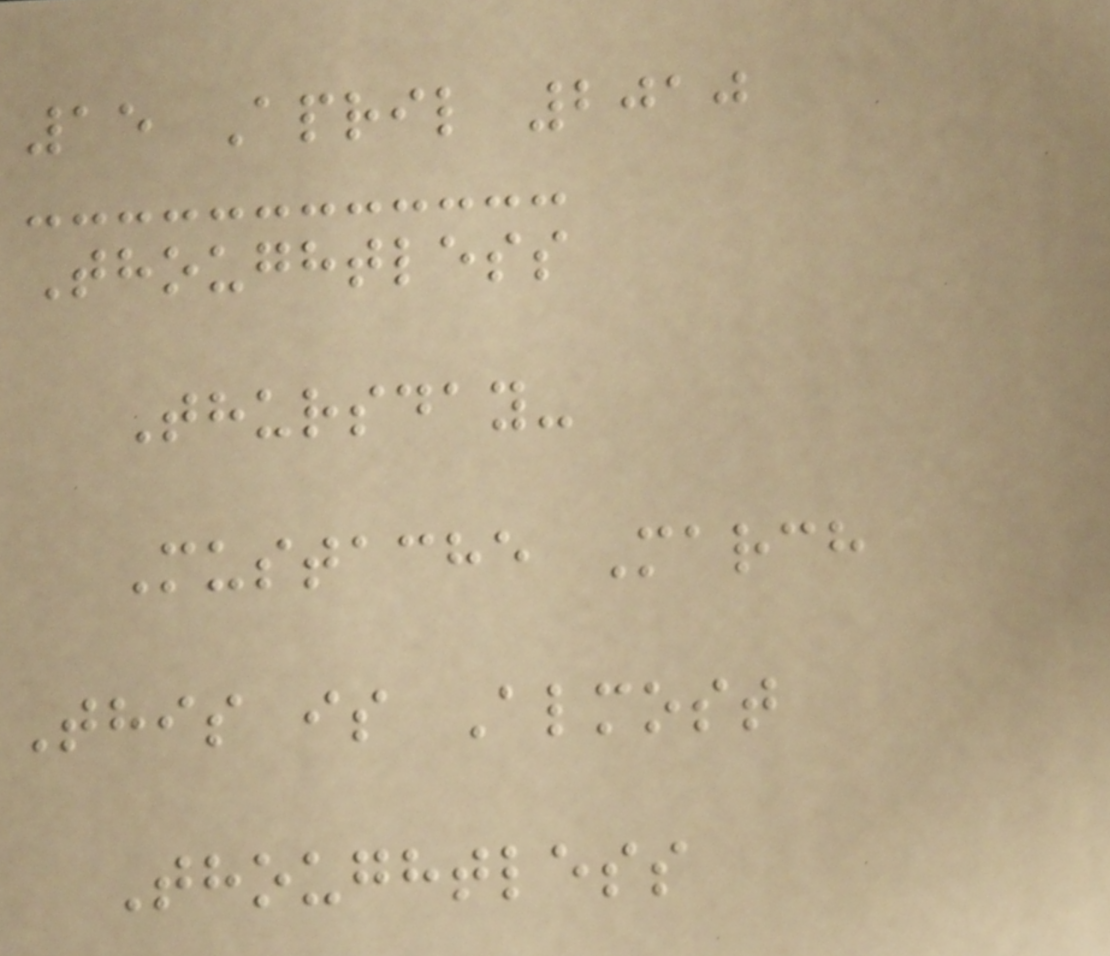15 April 2010
Thoughtless
Thursday-
Mustache March
This is Almost
Thoughtless
